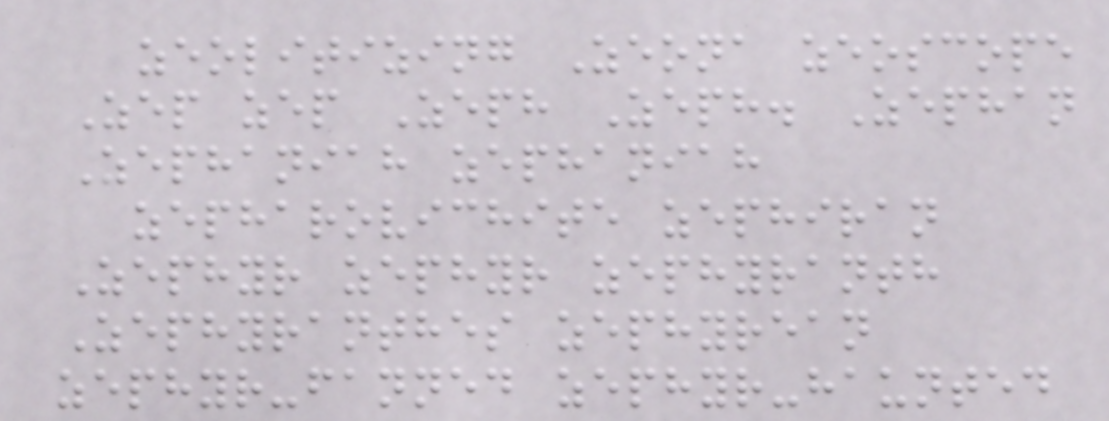zeolitizing Zeona zeoscope
Zep zep Zeph Zeph. Zephan
Zephaniah zephaniah
zepharovichite zephiran
Zephyr zephyr zephyranth
Zephyranthes zephyrean
zephyr-fanned zephyr-haunted
